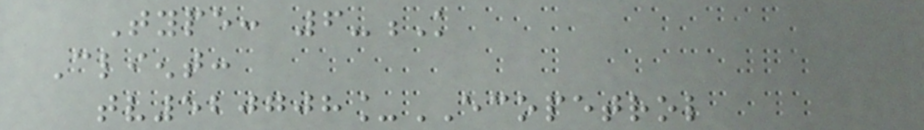Type: 6-K
Client:
tv520708_ECOPETROL
